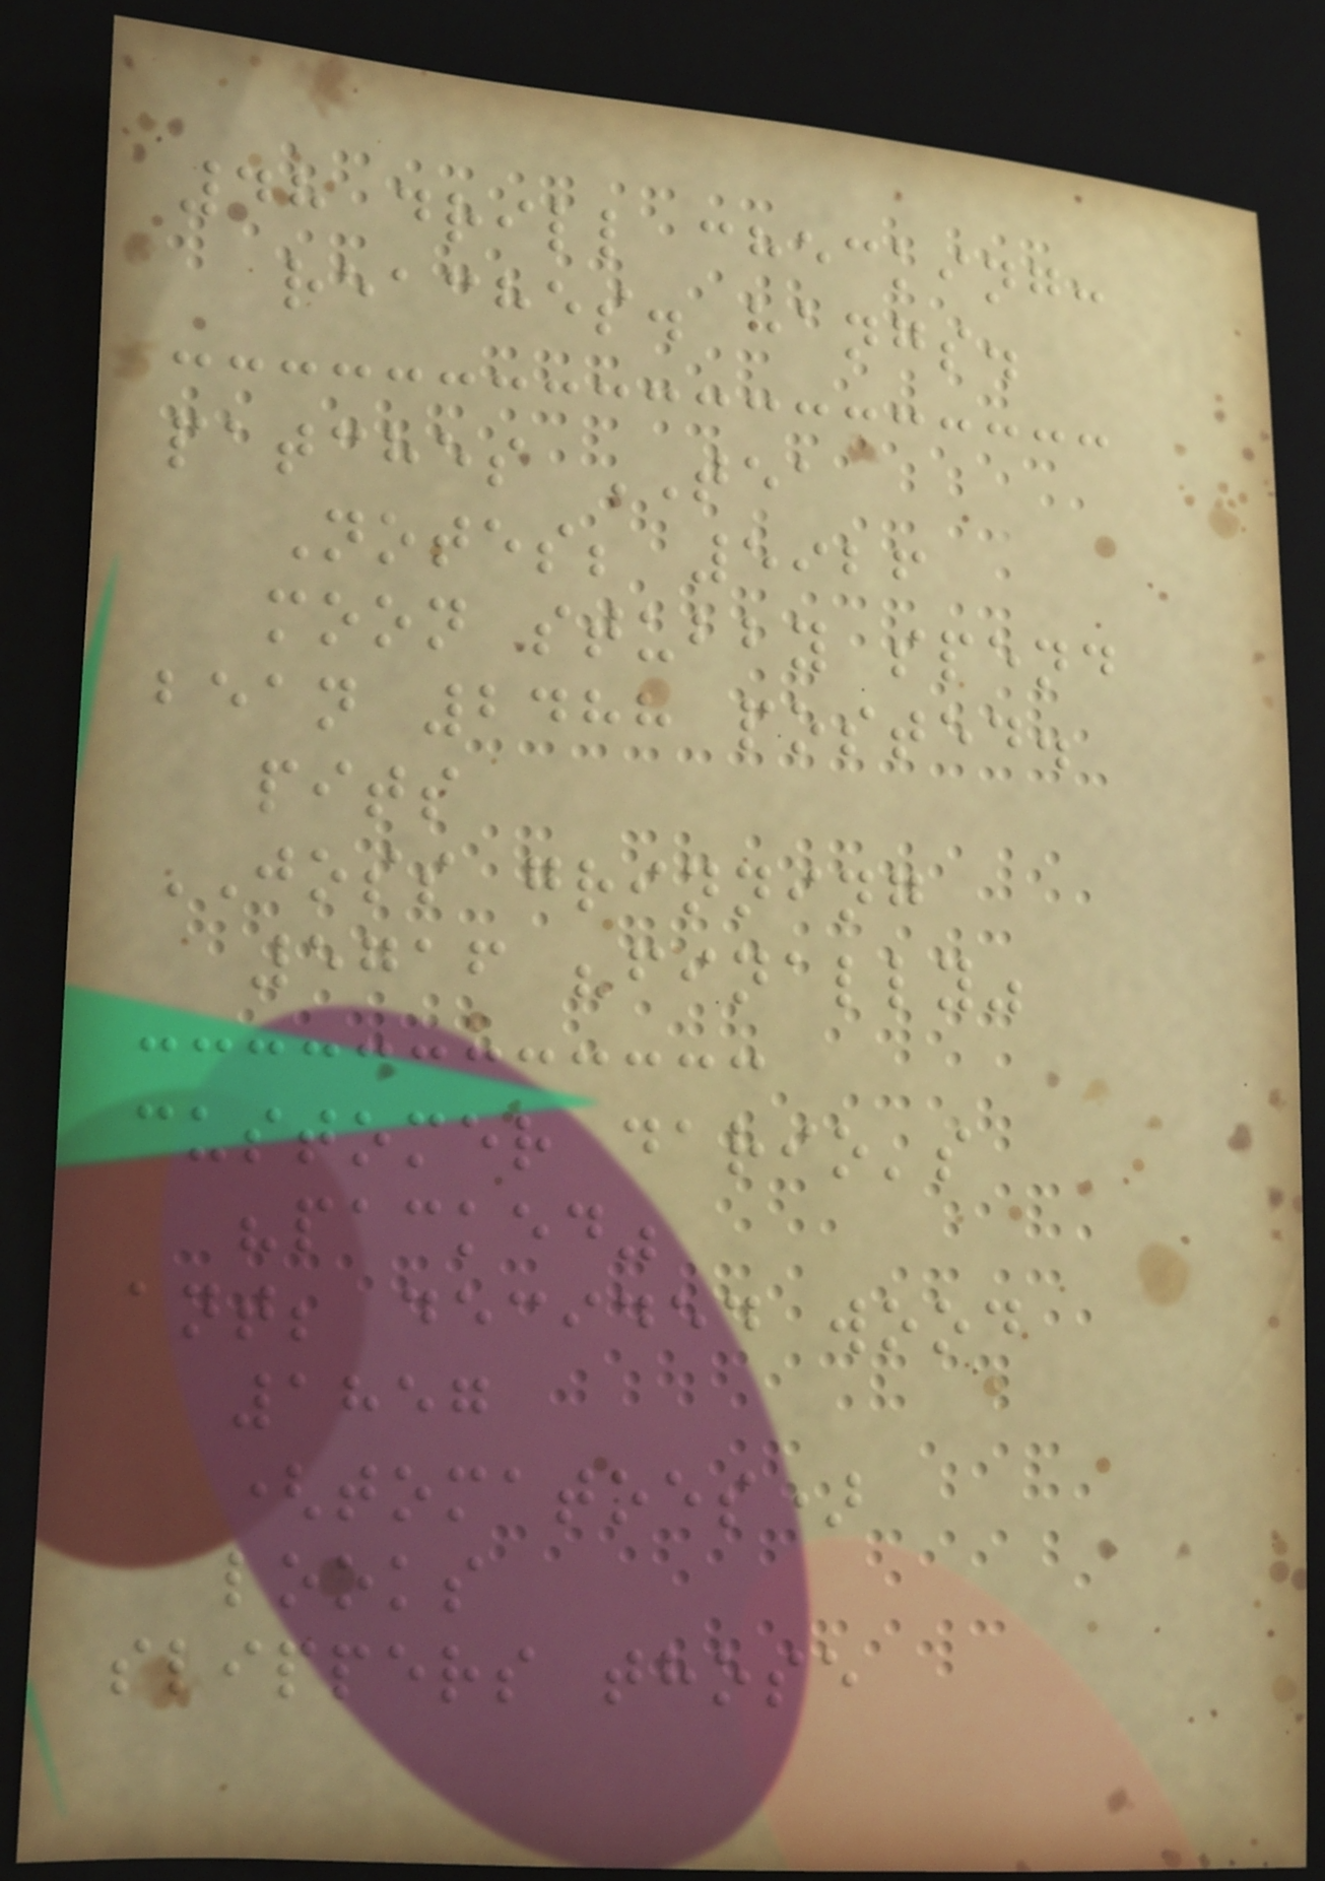48 drill checking:
reaches. hangs.
patches TEA
Notes; 5926
moon stubby spend
bean 2488 posted.
pits
JOSS grinning
5716 "finally"
customer dario's
"packed"
ant; decided wood
1857
(tomatoes)
looks
slippers those
